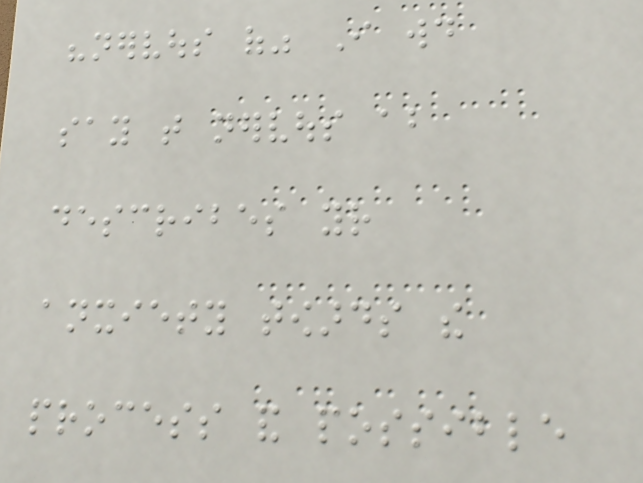"nervous of" I would
say that nervous about
describes your
anxiety towards the
process and possible
